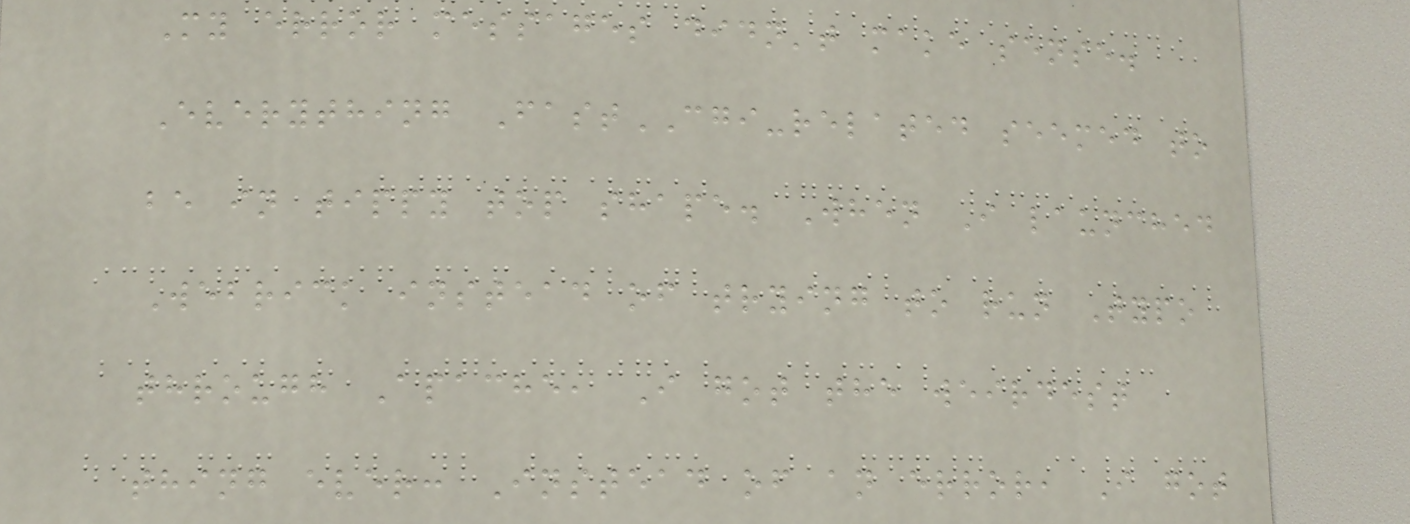My error messages didn't make sense.
Everything FastCGI-related seemed to
be in tippy top shape. When I launched
Webrick instead of trying to run Typo
through Apache, I got the weirdest
thing ever: Instead of an error, I got
